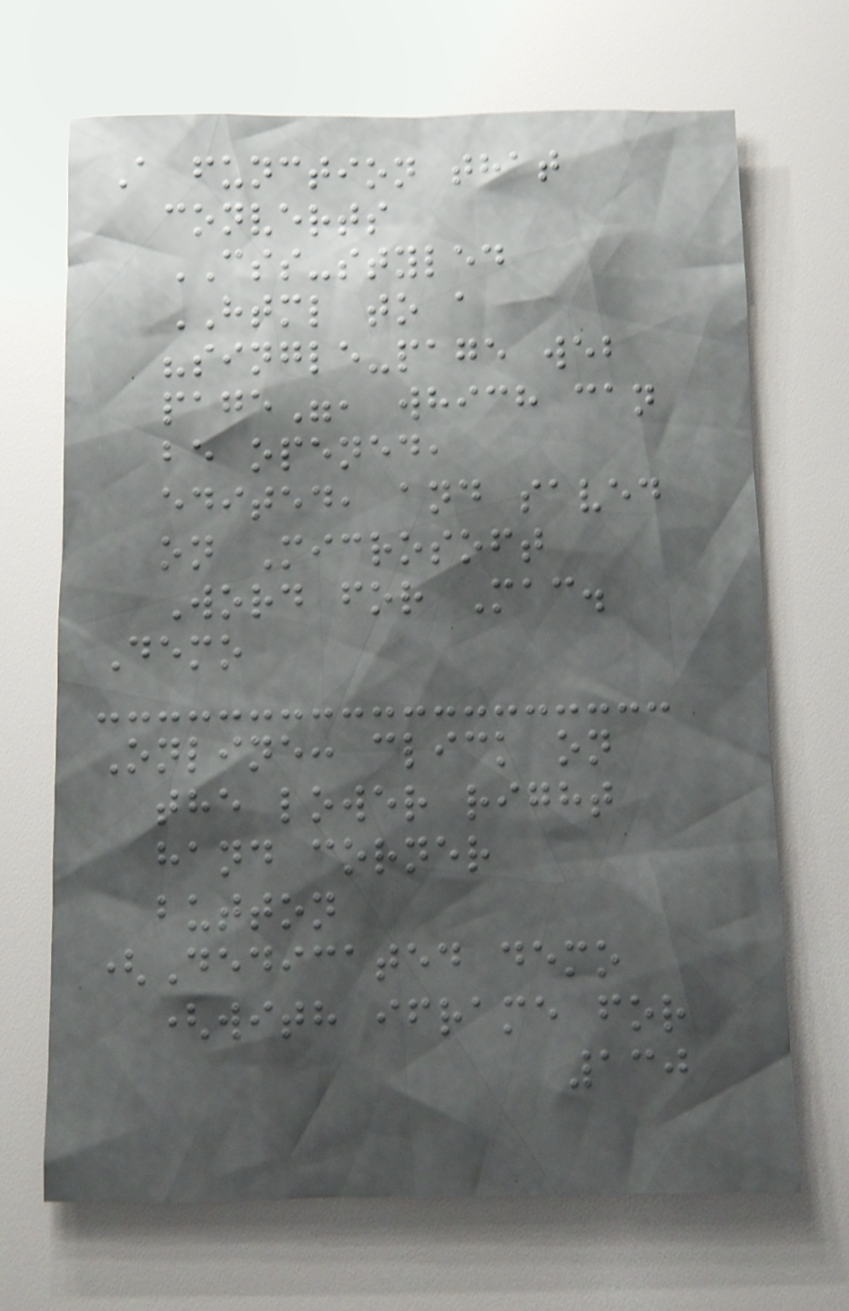A function that
converts
CSS-styled
HTML to a
"single-page web
page", which can
be opened,
edited, and saved
on Microsoft
Word for Mac.
Demo
Online: click on
the lower right
hand corner
button
(Dedicated demo
(with iframe for
130
